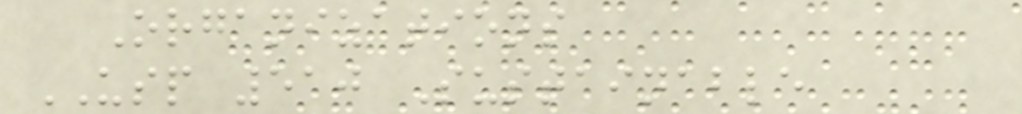Organizations
USP 510 Sustainable
